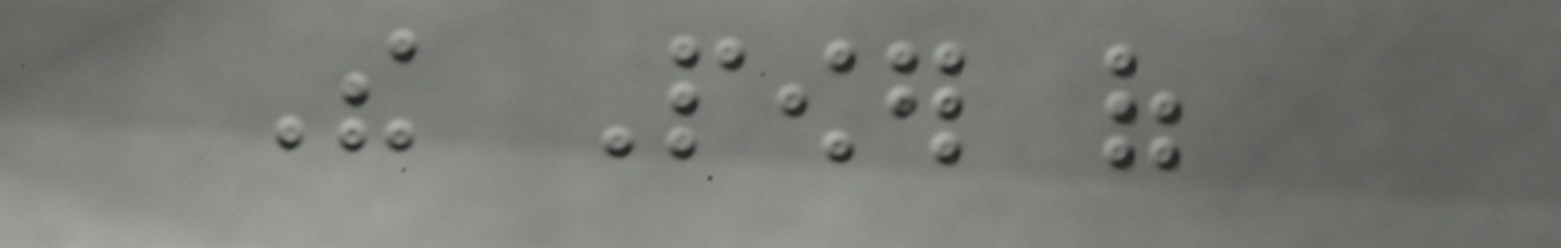The Power of
